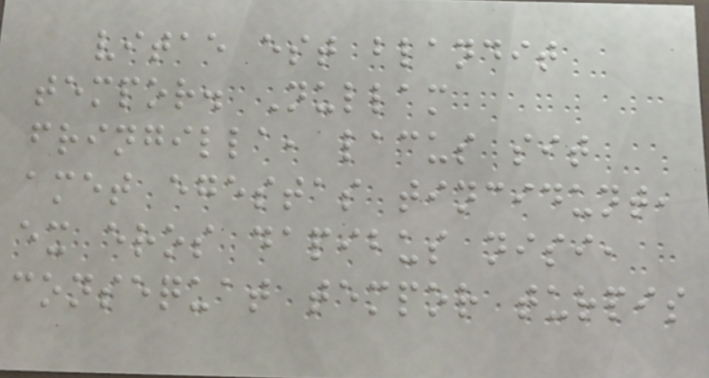vitae est blandit
tempor. Nullam
fringilla, lacus sit
amet egestas tincidunt,
ex eros dapibus nisi,
consequat tempor turpis
